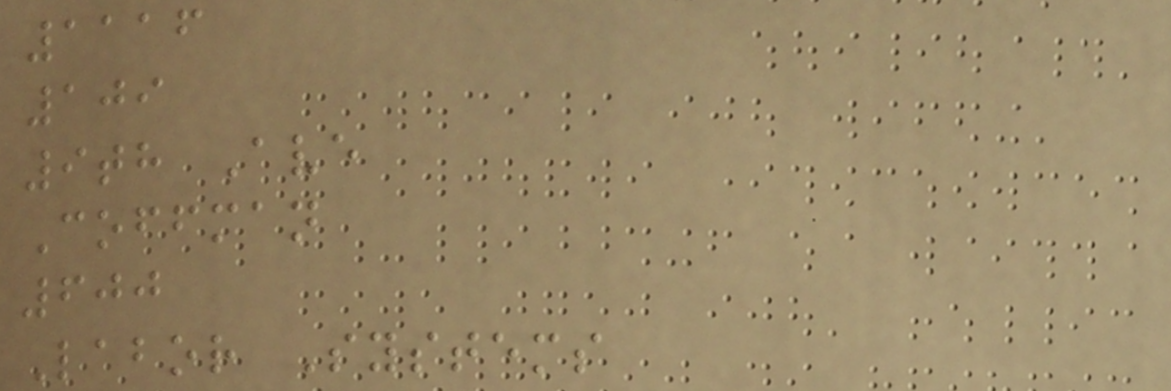1116
109
9th Ave
Coffman
600
Labor Systems
